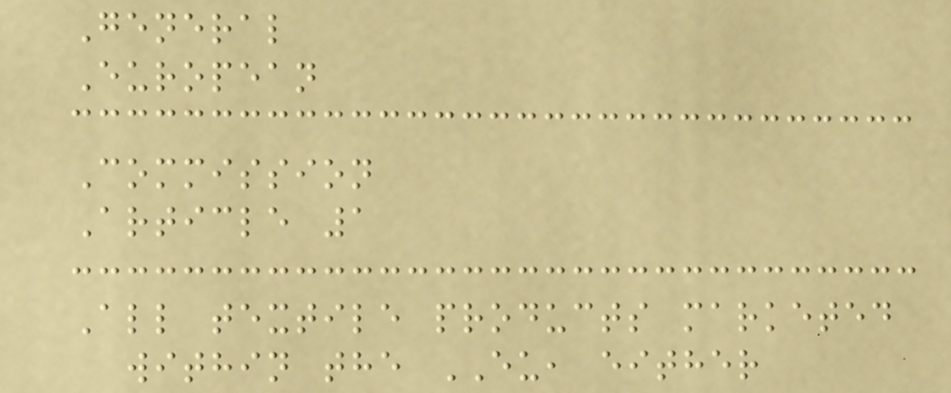General
European
Commission
Article 1
All textile products marketed
within the EU, either
